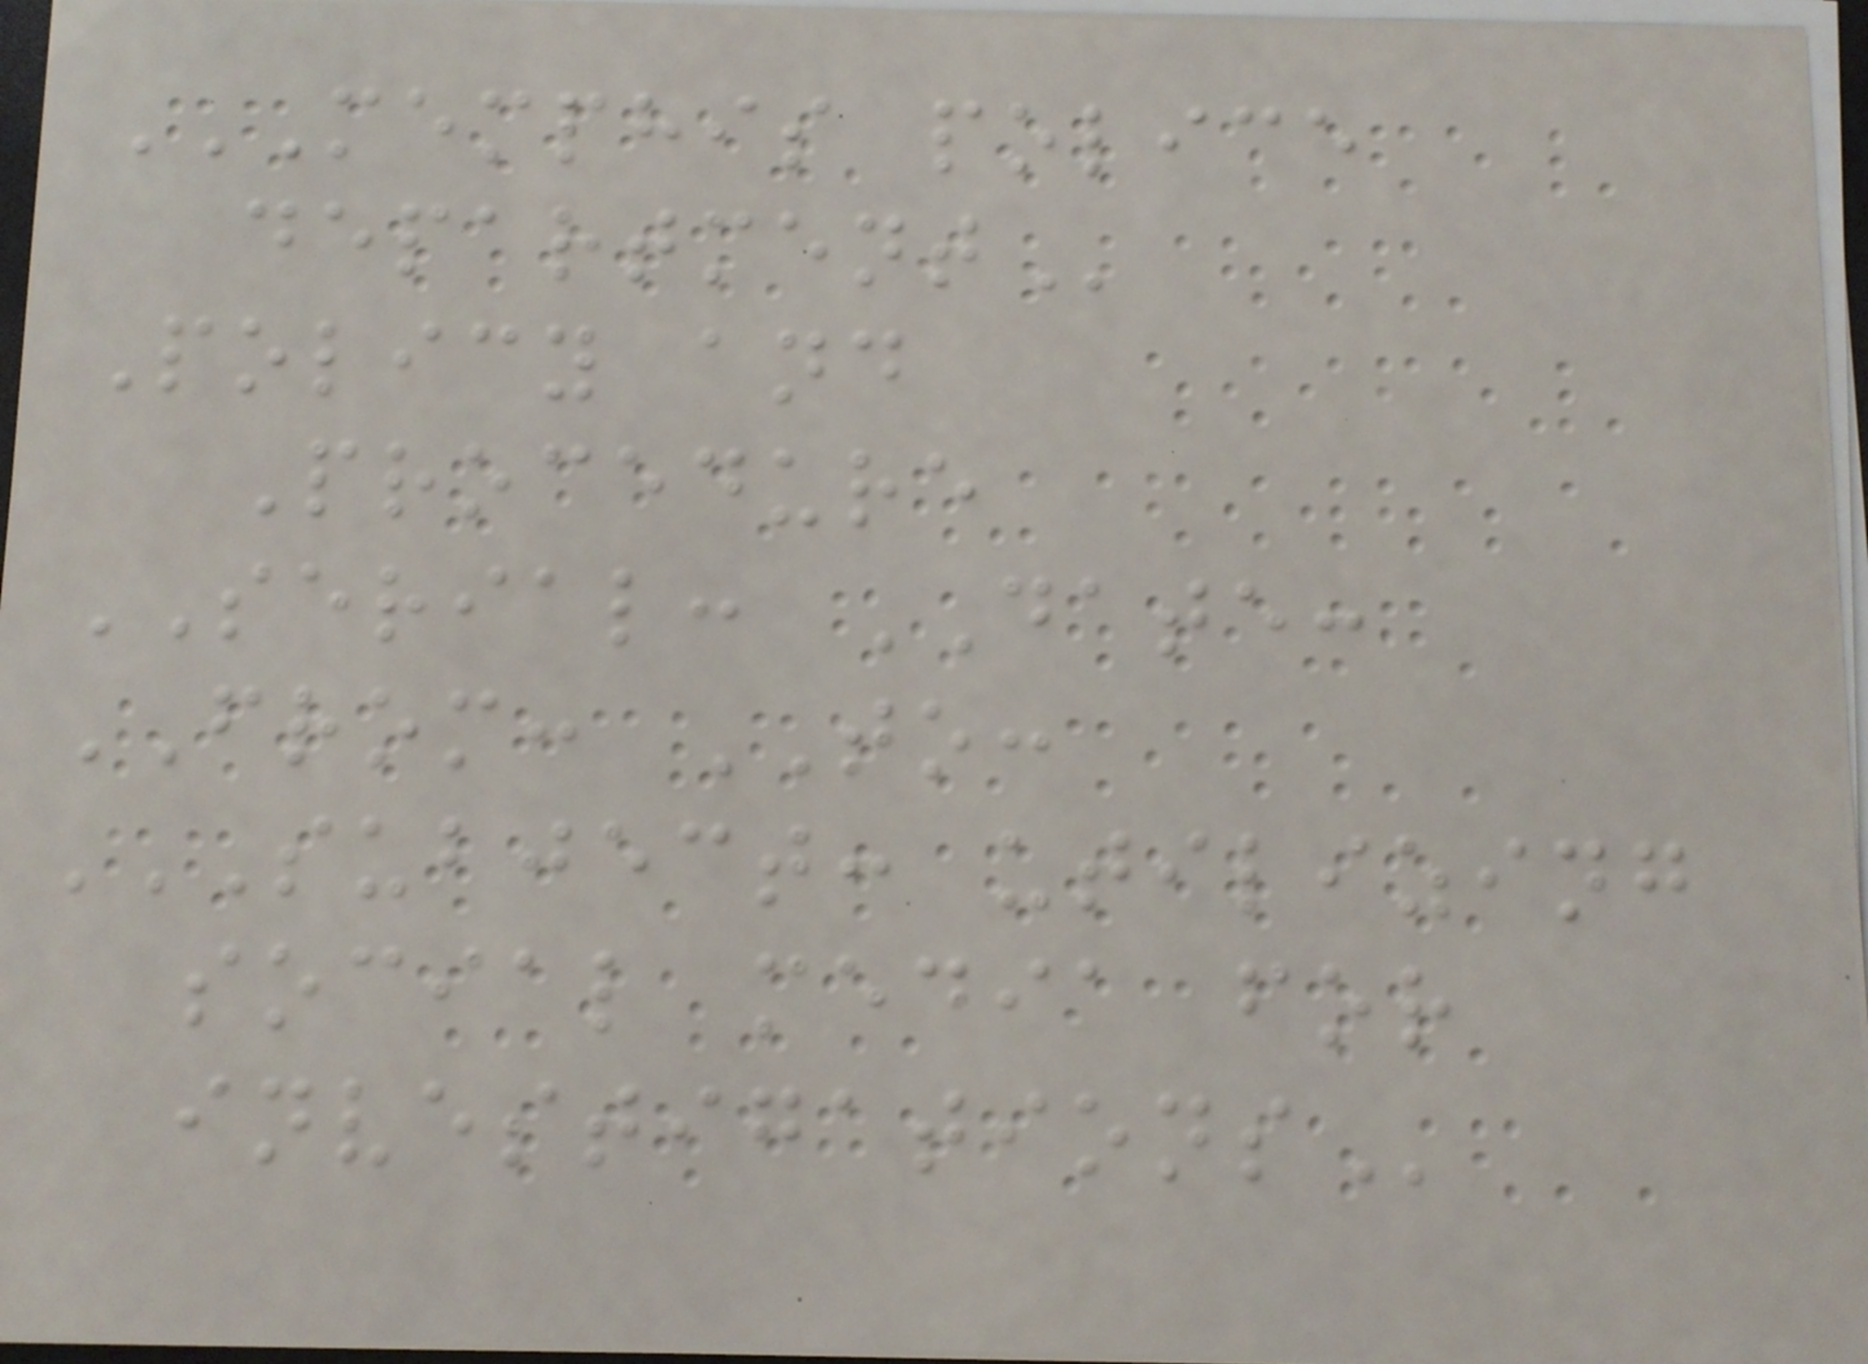MEMPHIS POLICE
DEPARTMENT
Policy and
Procedure
SERIAL: DATE:
FROM: TO:
SUBJECT: UTILIZING
SOCIAL MEDIA FOR
INVESTIGATIONS
